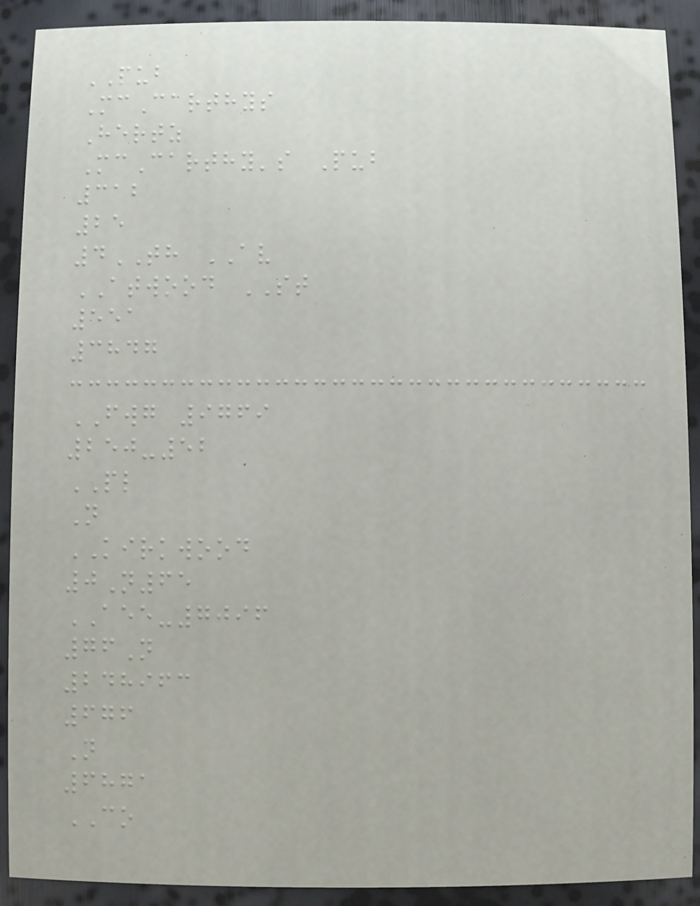PUB
McCarthys
Hertz
McCarthy's Pub
312
25
4TH AV
ATWOOD ST
551
3847
FWG 9769
250-52
PL
N
KIRKWOOD
0N65
AEE-7096
76N
248963
676
N
6871
CO
